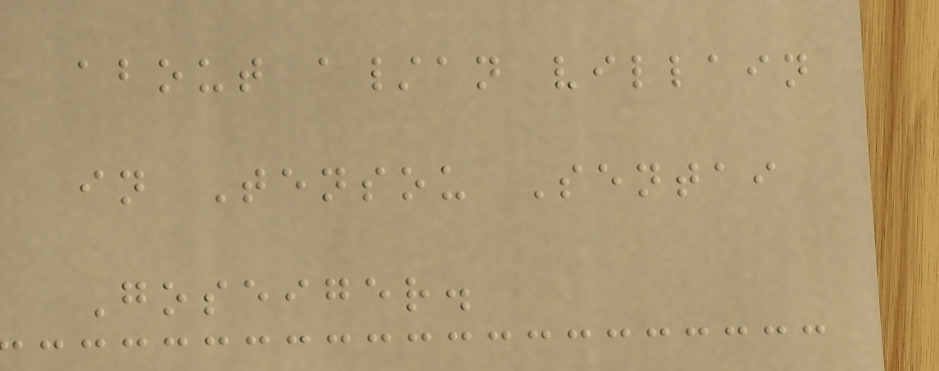about a/an villain
in Tensou Sentai
Goseiger.
